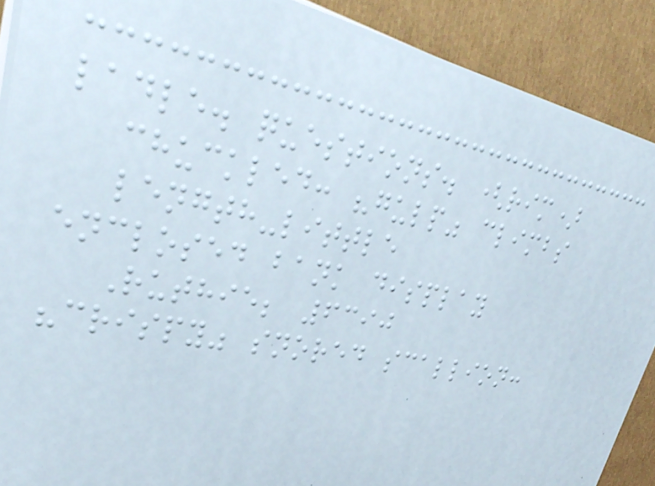ladle. questions. (rim)
chuckled: "gulp" climbs
length-little
enclosed bank display
Ruthie; 6390
"crispy" snored scallion:
